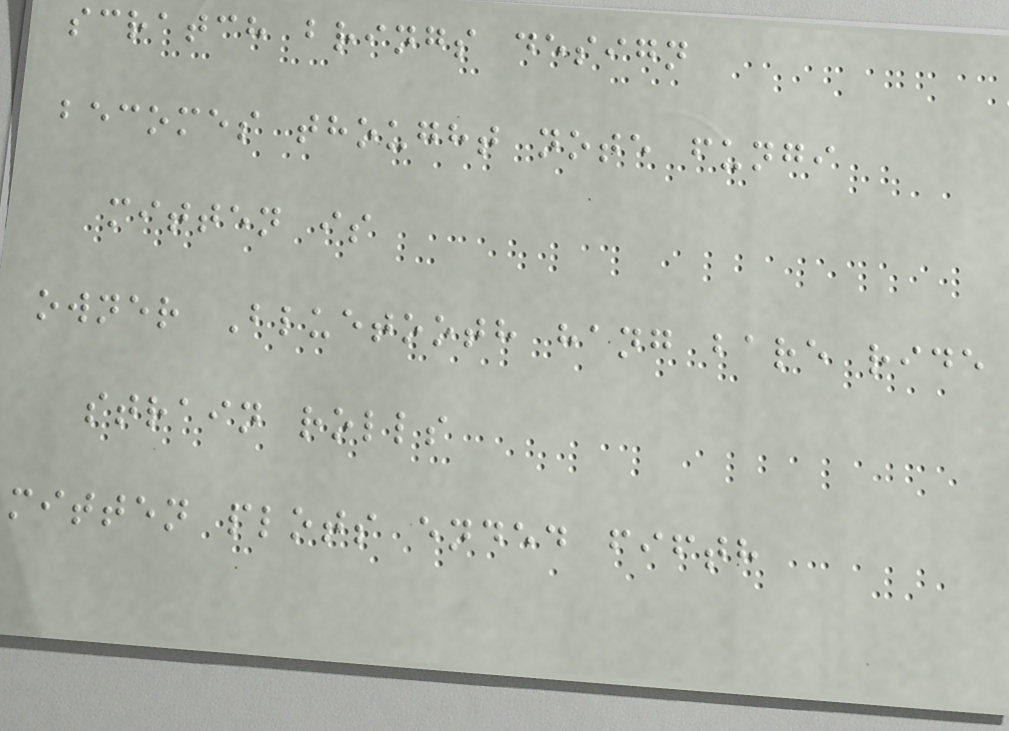scratch brings design
becomes thought note fungi
mitten is
owner Bluetooth hang bare ride
strain rolls
mitten plots ended fifth
